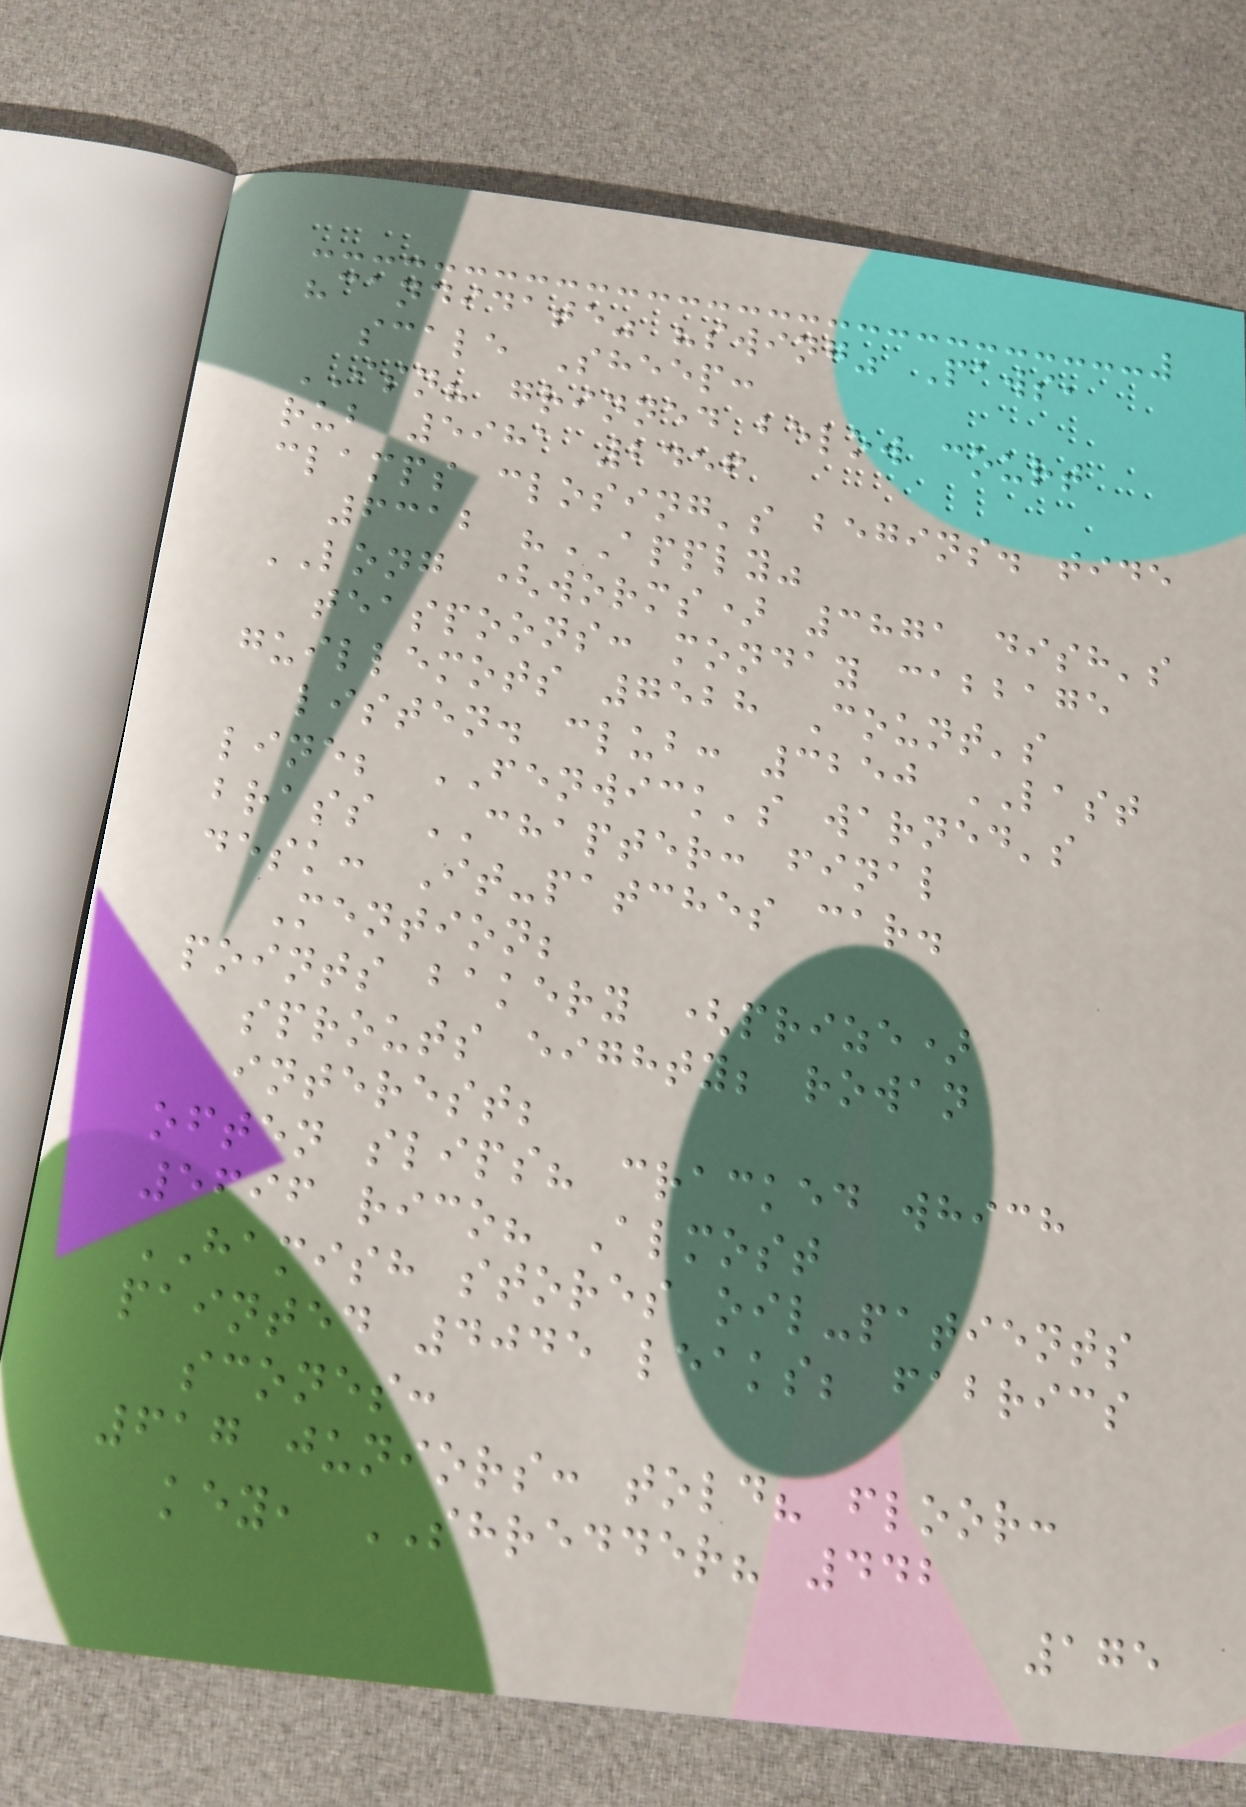"candidate" "swing" Paws,
scale Sheep:
ISN? grinned below court
rub 5981 2456
clamps closing's begins. tide
6312 "APPLY"
LONG (worms) 3871 dish's
teaspoons: monday cabbage
guillemots 7528 Count's
listen. club: 3250 LAST
line; FENWICK's warned's
brass CHAPTER: final
desk: It-patches car.
Mention;
points bakery (prize)
sprouts eighty; rowan
interest;
often slips? cracked which
5696 rico? Almost
HAMISH stores oil-patients
painted 4045 leaks; fabrics
scones:
617 juniors: told? floor:
key, SHREDDER? 442
175
